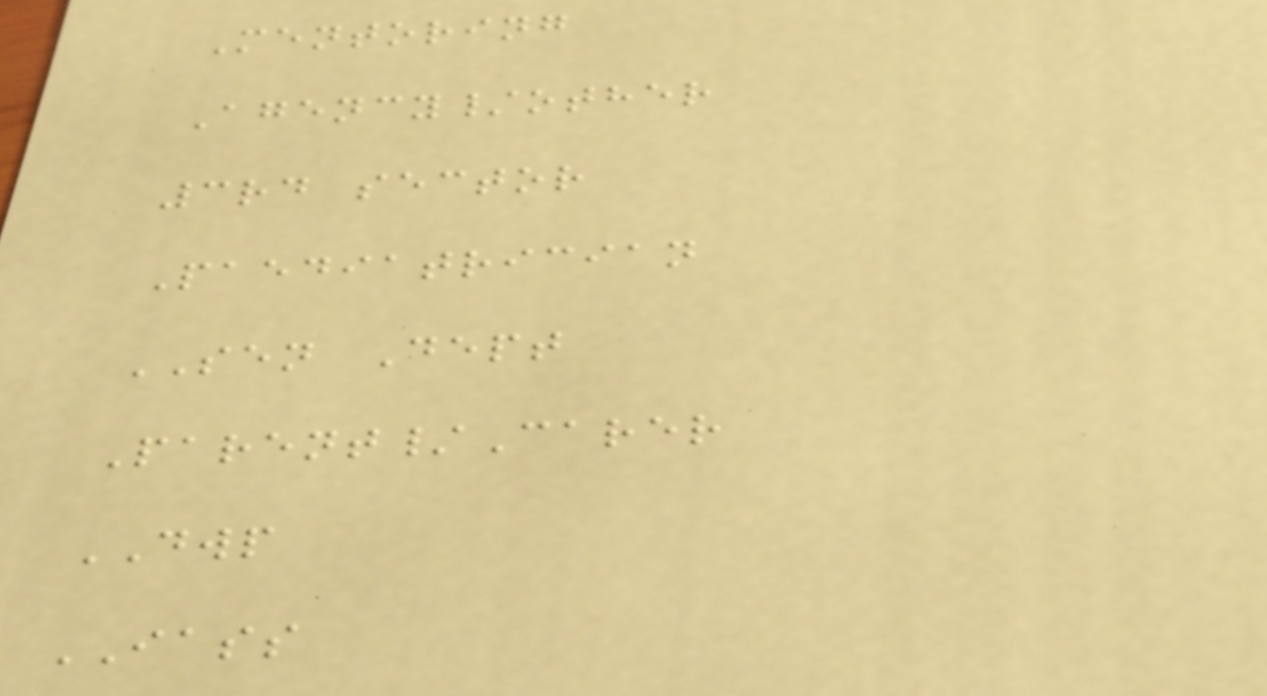Mentoring
Agency/other
3rd sector
Paediatrician
SEN Dept
Parent/Carer
DWP
IASS
